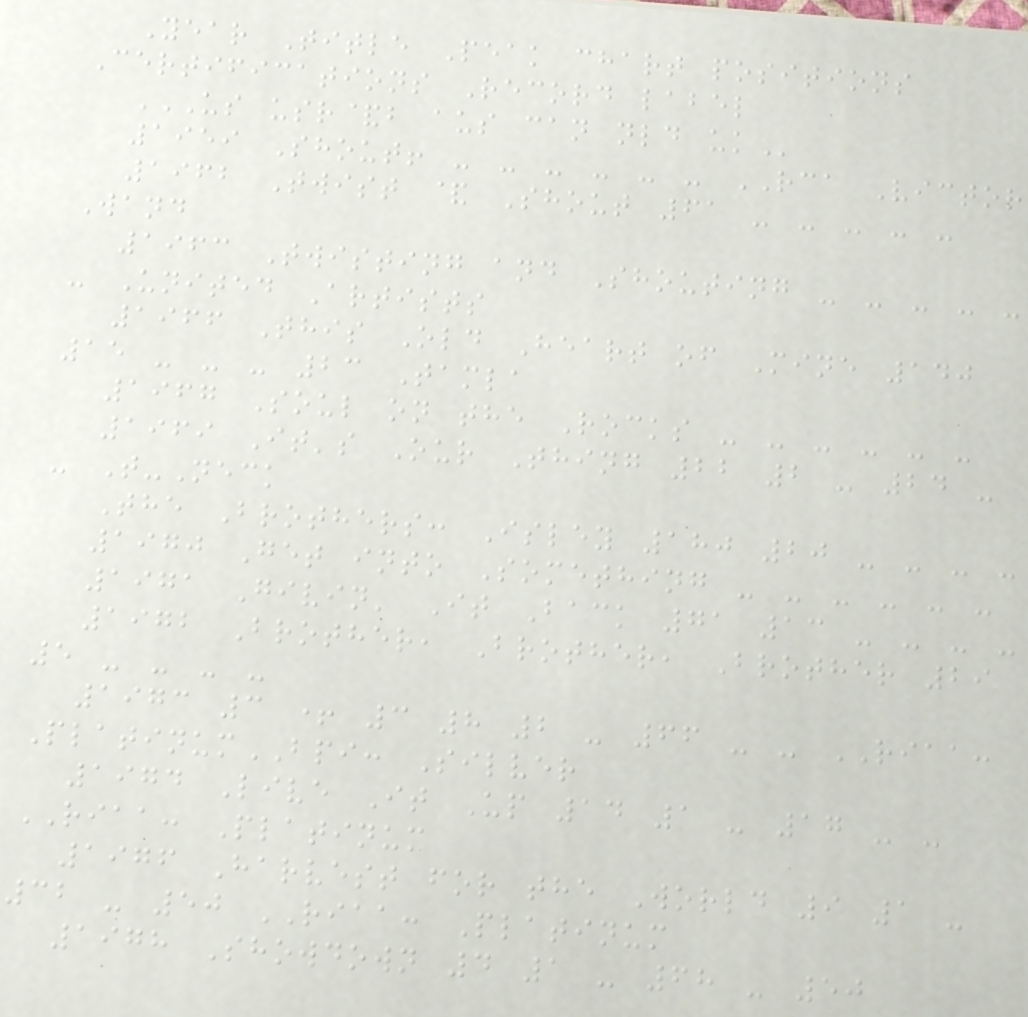Year Title Peak chart positions
Certifications Record label
US USR&B AUS CAN NLD UK
1959 Shout! - - - - - - RCA Victor
1962 Twist & Shout 61 - - - - -
Wand
1963 Twisting and Shouting - - - - -
- United Artists
1966 This Old Heart of Mine 140
15 - - - 23 Tamla
1967 Soul on the Rocks - - - - - -
1969 It's Our Thing 22 2 - 24 -
- T-Neck
The Brothers: Isley 180 20 - - - -
1970 Get into Something - - - - - -
1971 Givin' It Back 71 13 - - - -
1972 Brother, Brother, Brother 29
5 - - - -
1973 3 + 3 8 2 - 66 - - RIAA:
PlatinumBPI: Silver
1974 Live It Up 14 1 - 17 - -
RIAA: Platinum
1976 Harvest for the World 9 1 -
32 - 50 RIAA: Platinum
1978 Showdown 4 1 - 68 - 50
